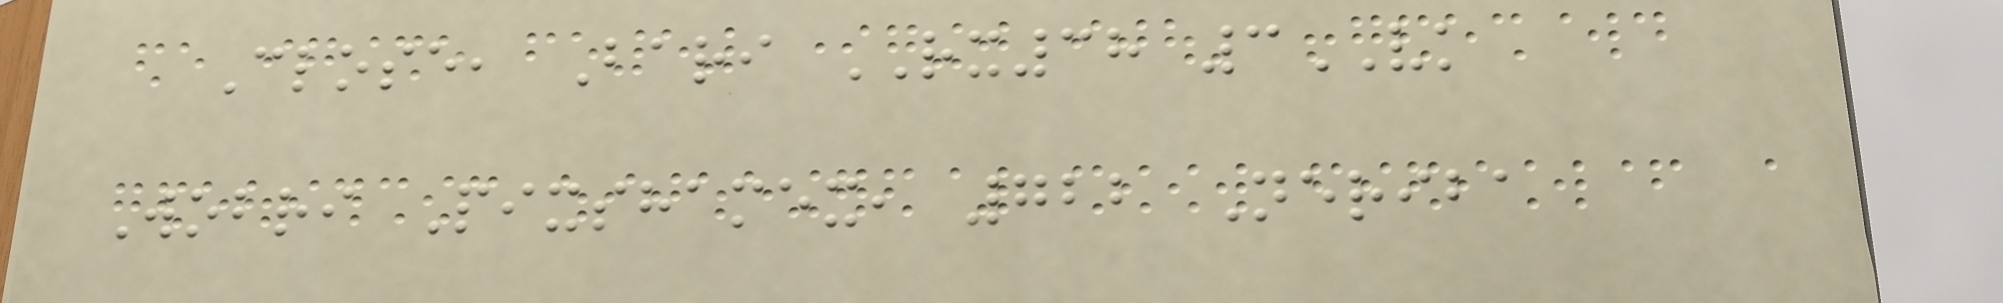Close, Bari RX38 3VK
Wobri Pixshamex, 722 Neriba
